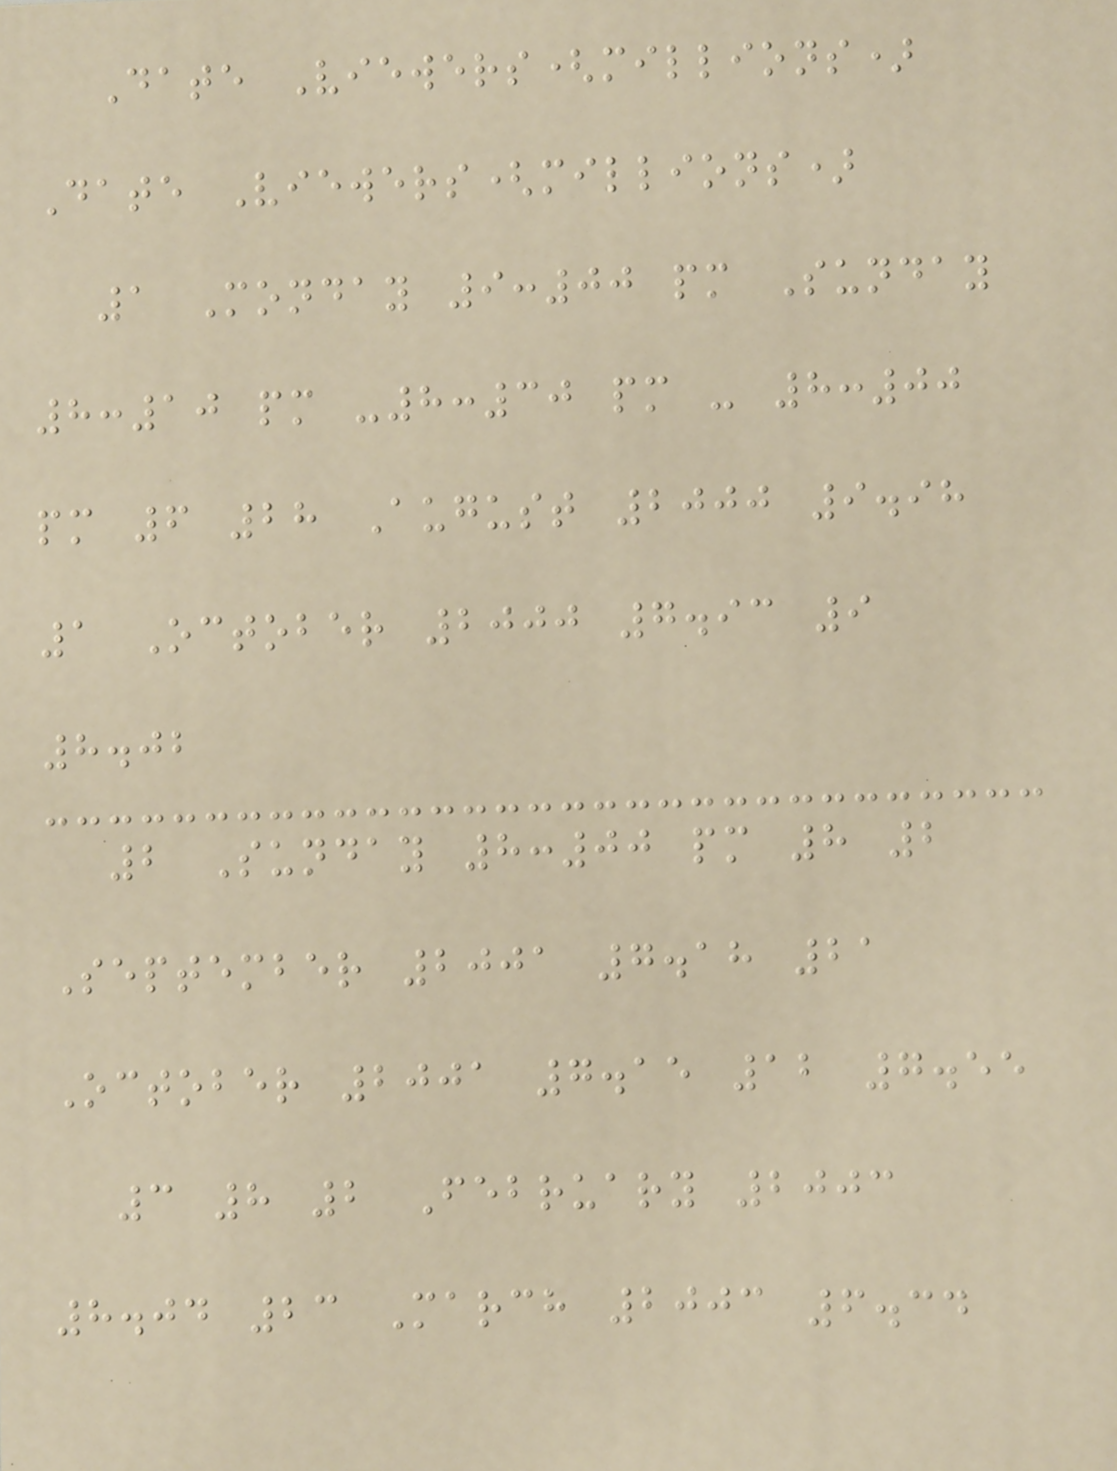Date Viewers(millions)
Date Viewers(millions)
1 Monday 9:00 pm Sunday
8:10 pm -8:30 pm - 8:00
pm 6 28 August 2000 9.98
1 October 2000 7.93 9
8.02
2 Sunday 8:00 pm 8 2
September 2001 7.18 21
October 2001 7.15 12 7.55
3 8 2 February 2003
8.04 23 March 2003 6.34
